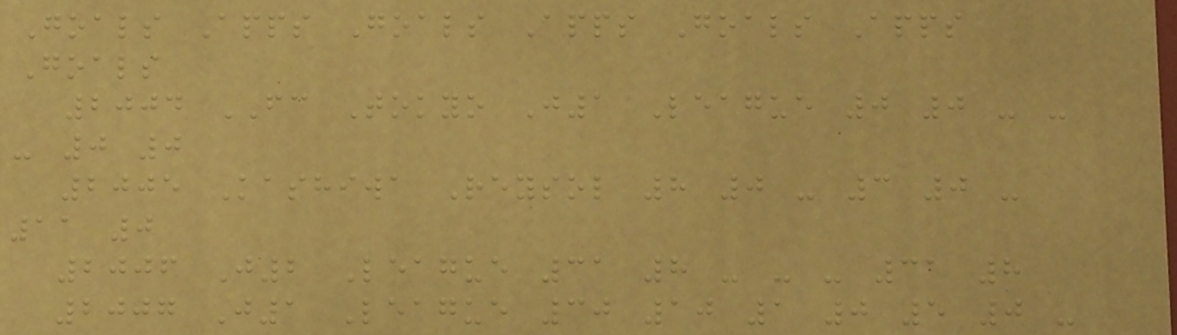Goals Apps Goals Apps Goals Apps
Goals
2004 FC Tokyo J1 League 0 0 - -
- 0 0
2005 Kashiwa Reysol 8 0 - 3 0 -
11 0
2006 J2 League 31 8 - - - 31 8
2007 J1 League 30 10 1 0 5 0 -
